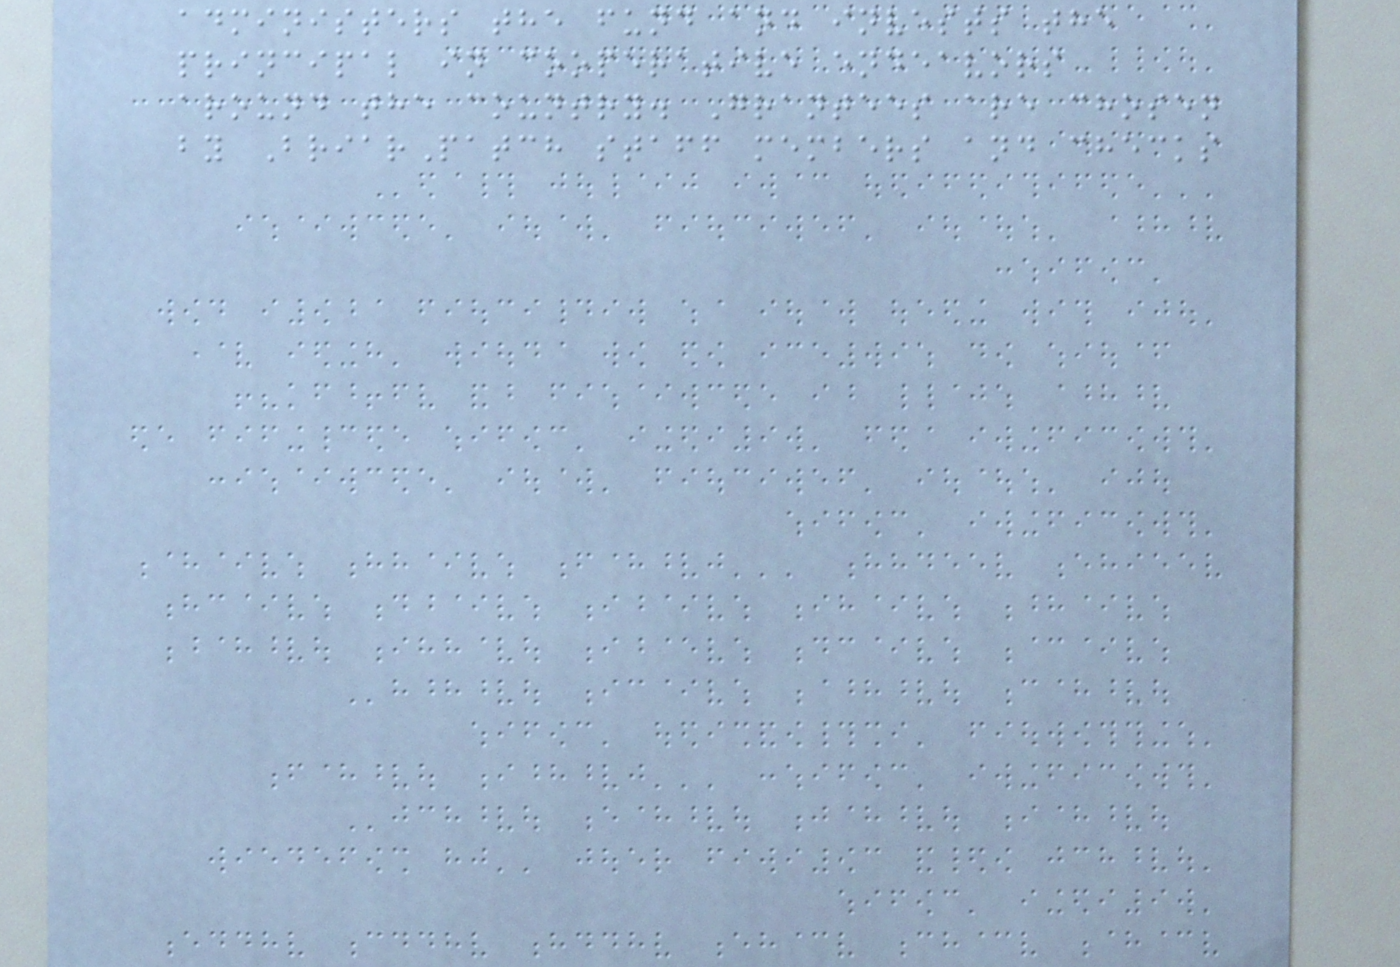administers the fund and invests the
principal in cooperative endeavors
around the country. Grantees are chosen
by BriarPatch staff members and checks
